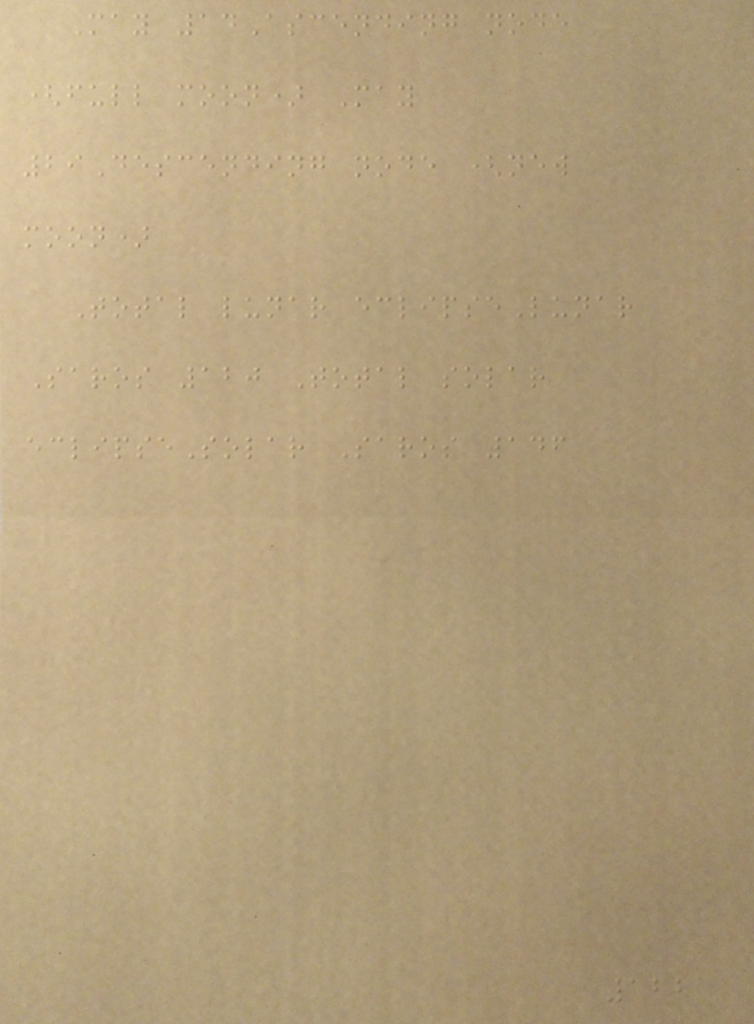May 14Ascending node
(full moon) May
29Descending node (new
moon)
Total lunar eclipseLunar
Saros 120 Total solar
eclipseSolar Saros 146
122
